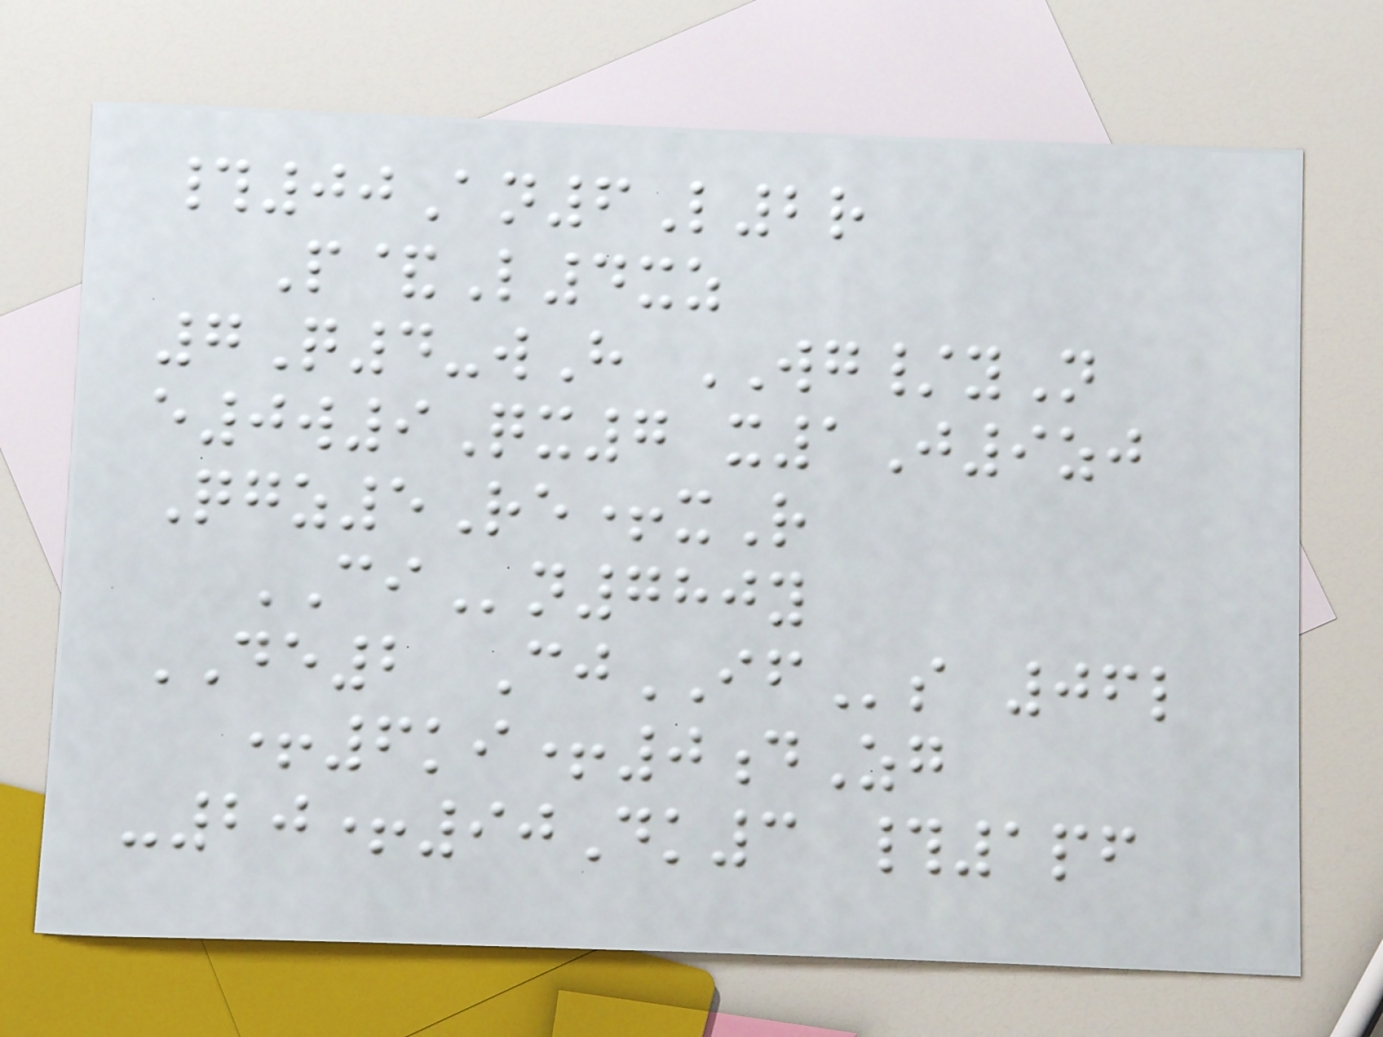#00An6L2r
P&L4xz
7Q4-wH WG/yN
e0w9Qx7 x1J9zj
Qgz5Re+xR
CIn780y
DE2 CjIFs 06l
+6ki+0dZg
-20+90Dk3 #1pf
